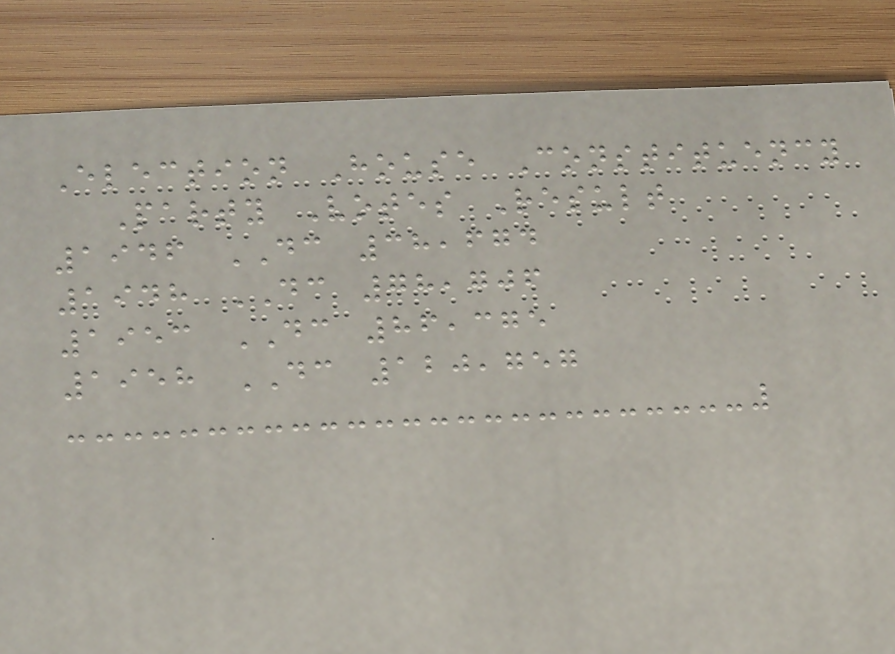Election House Constituency
Party Votes Result
1946 DC 38,674
1948 DC 78,706
1953 DC 86,375
1958 DC 120,757
